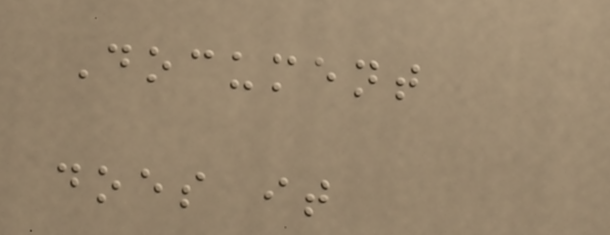Document
does it
